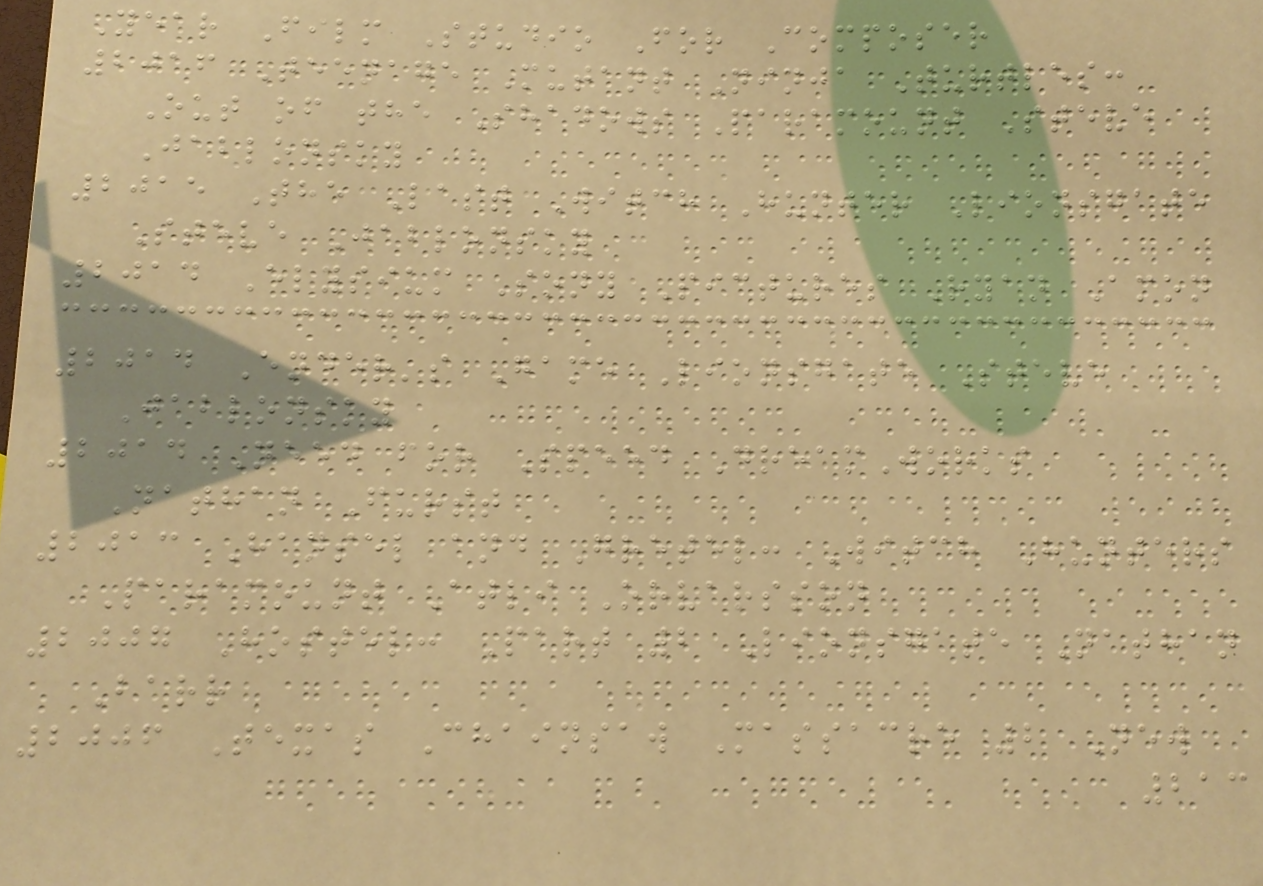Year Film Studio For Composer
2016 Teenage Mutant Ninja Turtles:
Out of the Shadows Paramount Steve
Jablonsky
2015 The Last Witch Hunter Lionsgate
Steve Jablonsky
2014 Elysium Sony Pictures Ryan Amon
2014 Ender's Game Lionsgate Steve
Jablonsky
2014 Need for Speed DreamWorks
Nathan Furst
2013 Hansel and Gretel: Witch Hunters
Paramount Atli Orvarsson
2007 Hostel: Part 2 Lionsgate Nathan
Barr
2006 Texas Chainsaw Massacre 2 New
213
